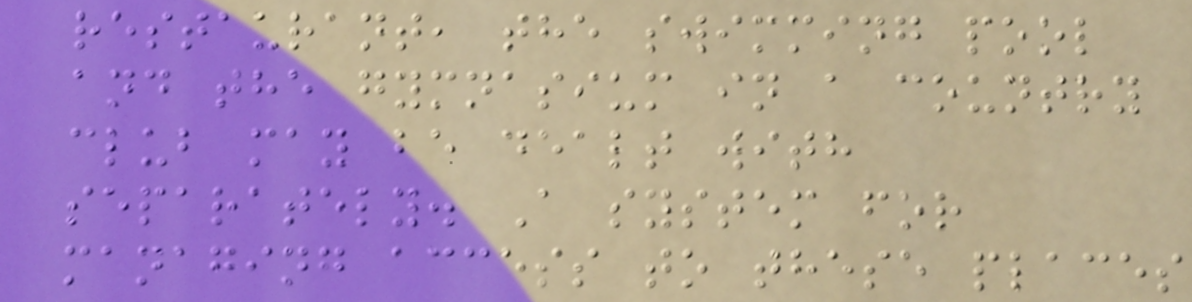restaurant, the swimming pool
and the gymnasium in a country
club may be dealt with
separately. A system for
managing access to these places
